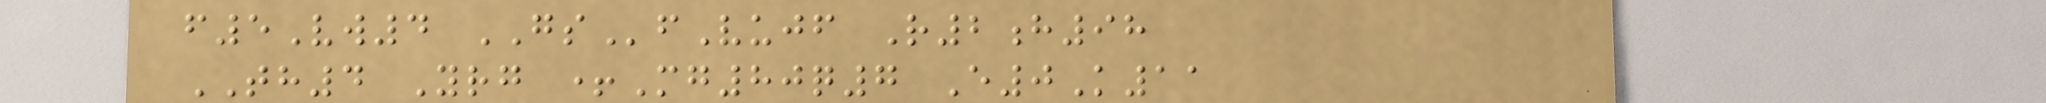f5Vw4 GSfVujf R2h98
TH4 Yrg +Mg80q7 E0K11
